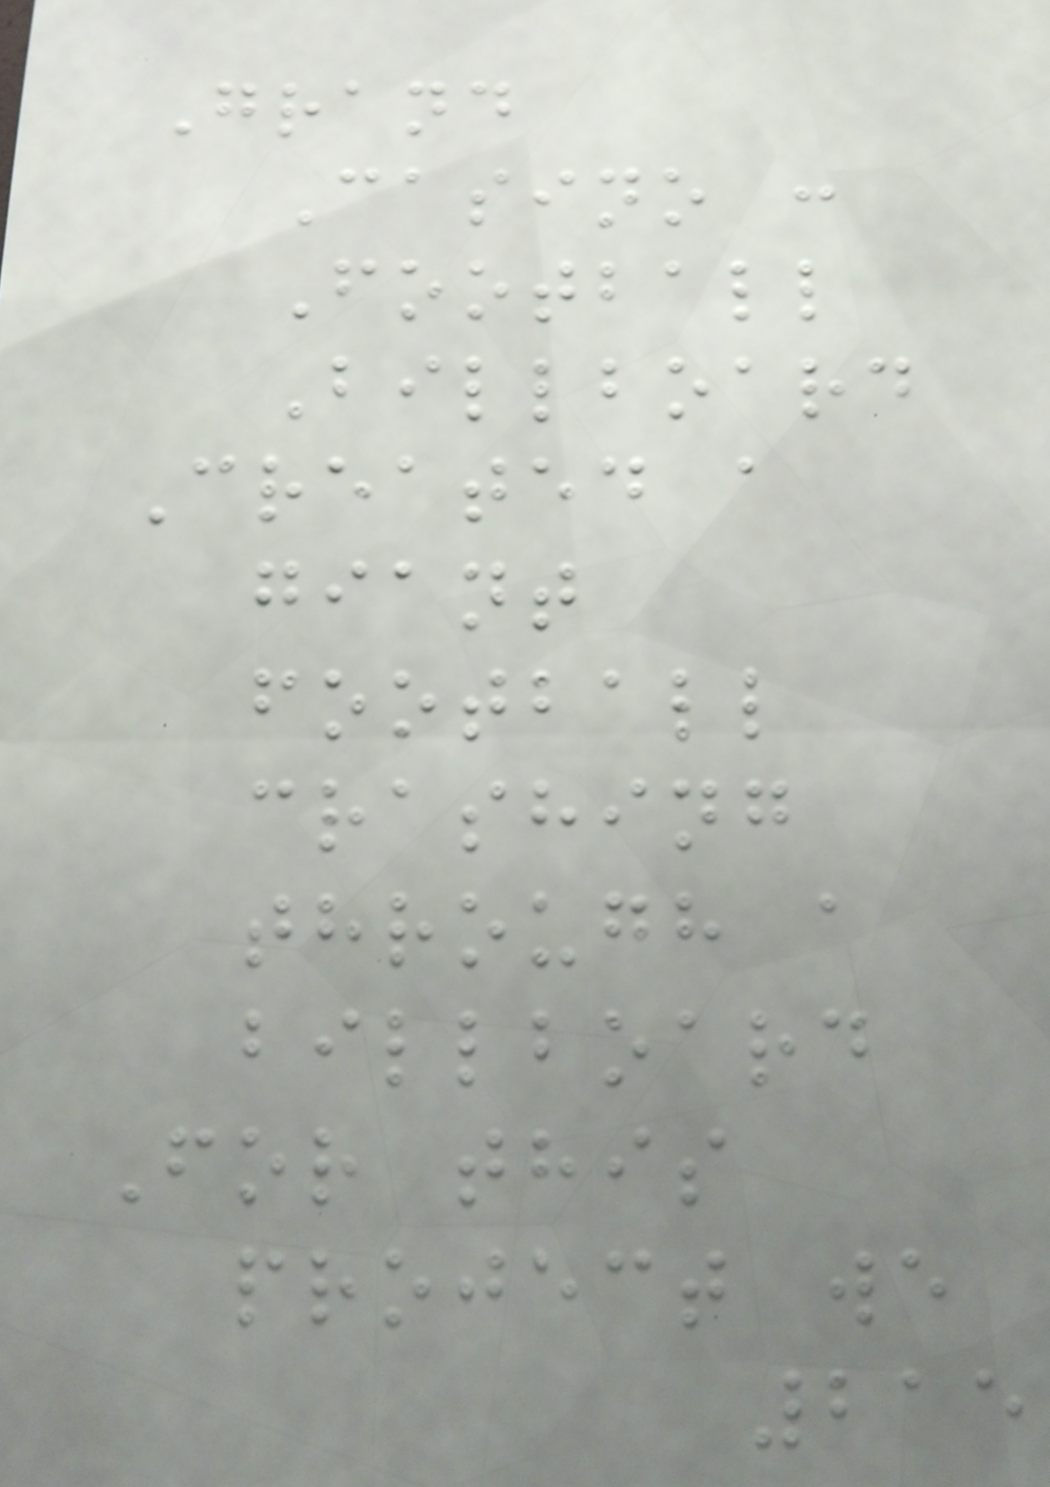Grand
Casino :
Football
Billboard
Created a
giant
football
crashing
through a
billboard
For this
project we
215
